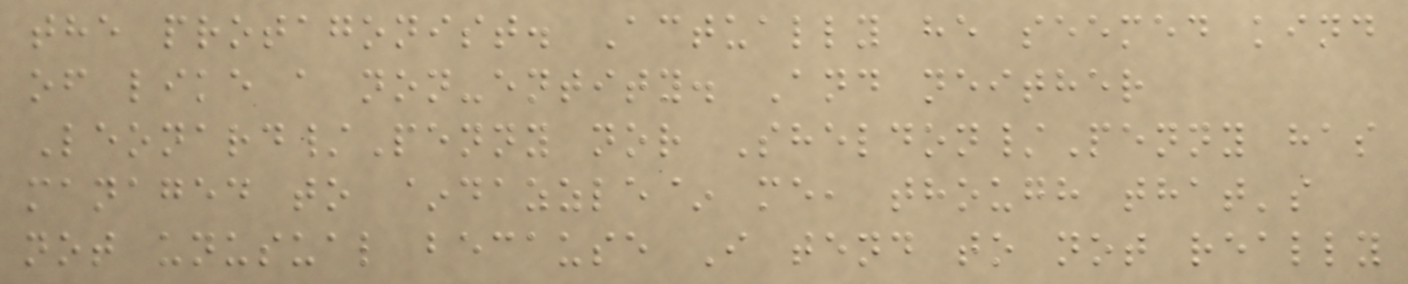the protagonist. Actually he seemed kind
of like a non-entity. And neither
Leonard/Penny nor Sheldon/Penny has
managed to ~dazzle~ me, though that's
not unusual because I tend to not really
